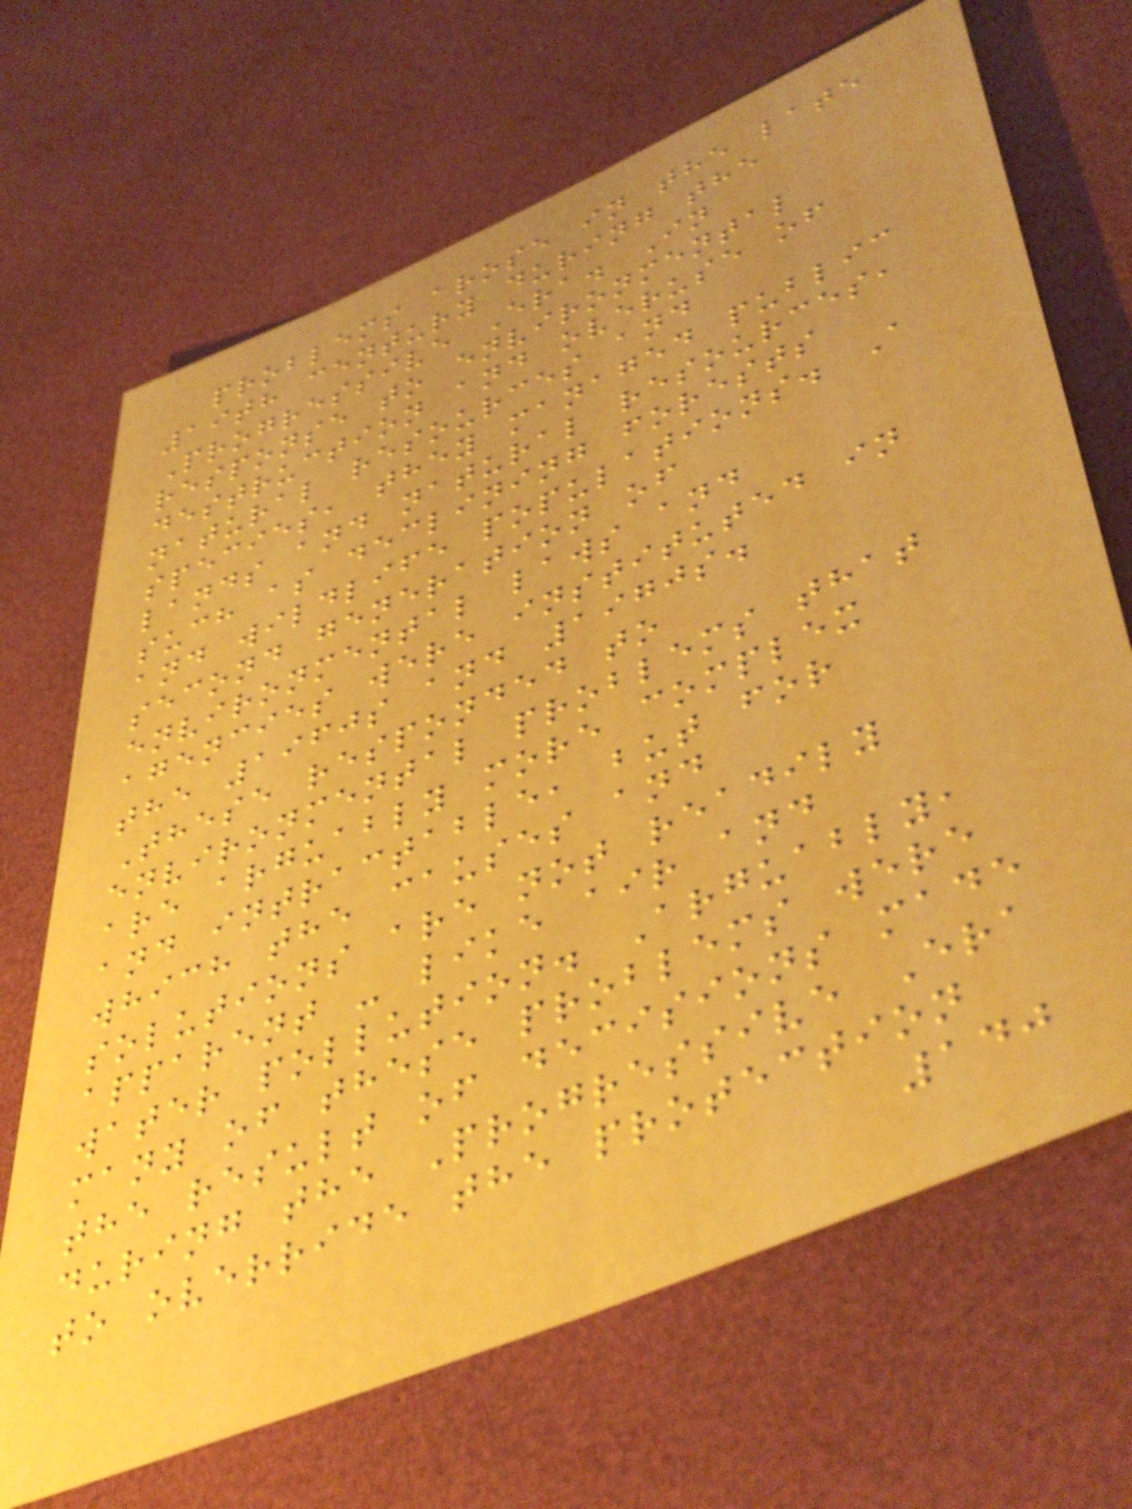problems arose in the late
19th century during the
Progressive Era. In
response to environmental
destruction and overuse of
natural resources and
species, they managed public
lands and natural resources,
such as declining forests
and wildlife populations. A
second generation of
environmental laws and
agencies were instituted in
the 1960s and 1970s.
These responded to
environmental problems that
are arguably more complex
and intractable, but for
which the causes and
solutions are not readily
apparent - like air and
water pollution. Arguably,
many of these problems were
the result of decisions made
during the Progressive Era
to override the protection
140
